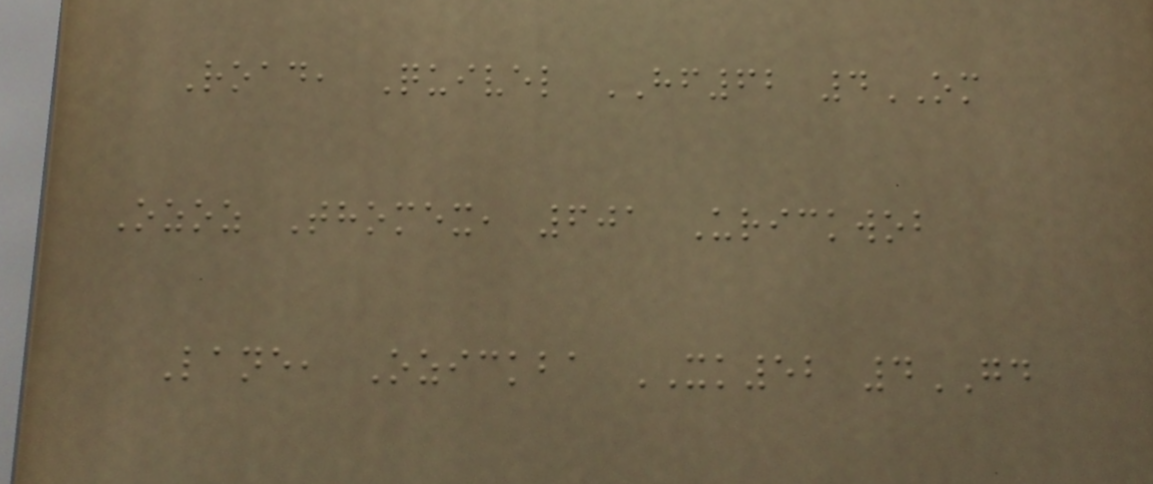Road, Quivel HF62 4OM
Ozoz Thomex, 601 Urickwob
Lane, Ozickba XK52 4GD
